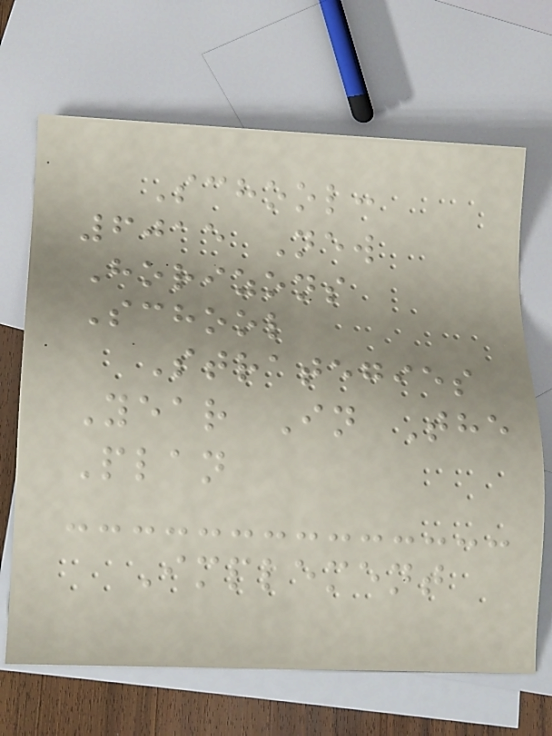School:
6015 New
Horizons
School
Strategies
Year In The
Plan
Implement
